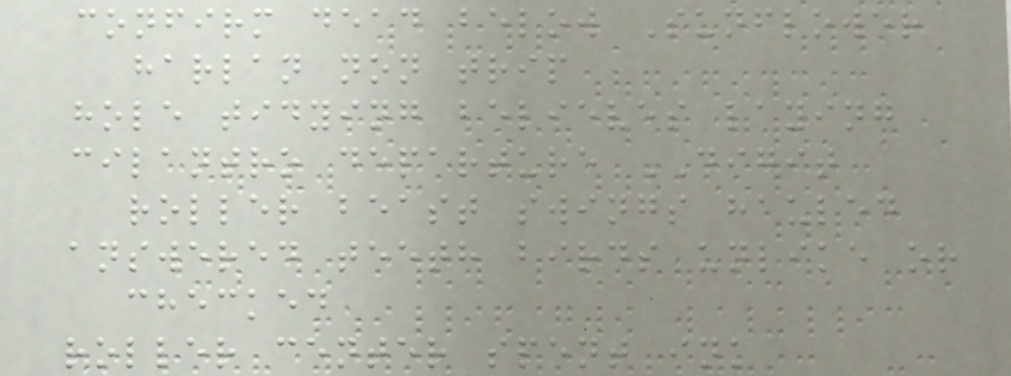confirm dead below Sunflower
harlan non trip
hole tidying believes laying
cilantro departure DIGIT
roller beast swings hauled
answered teeth birds unlike or
checked
roller center spent ink
